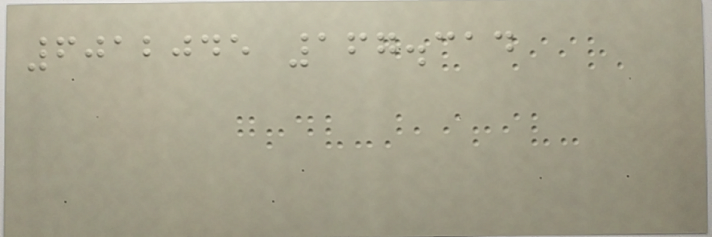6012045 167.314
